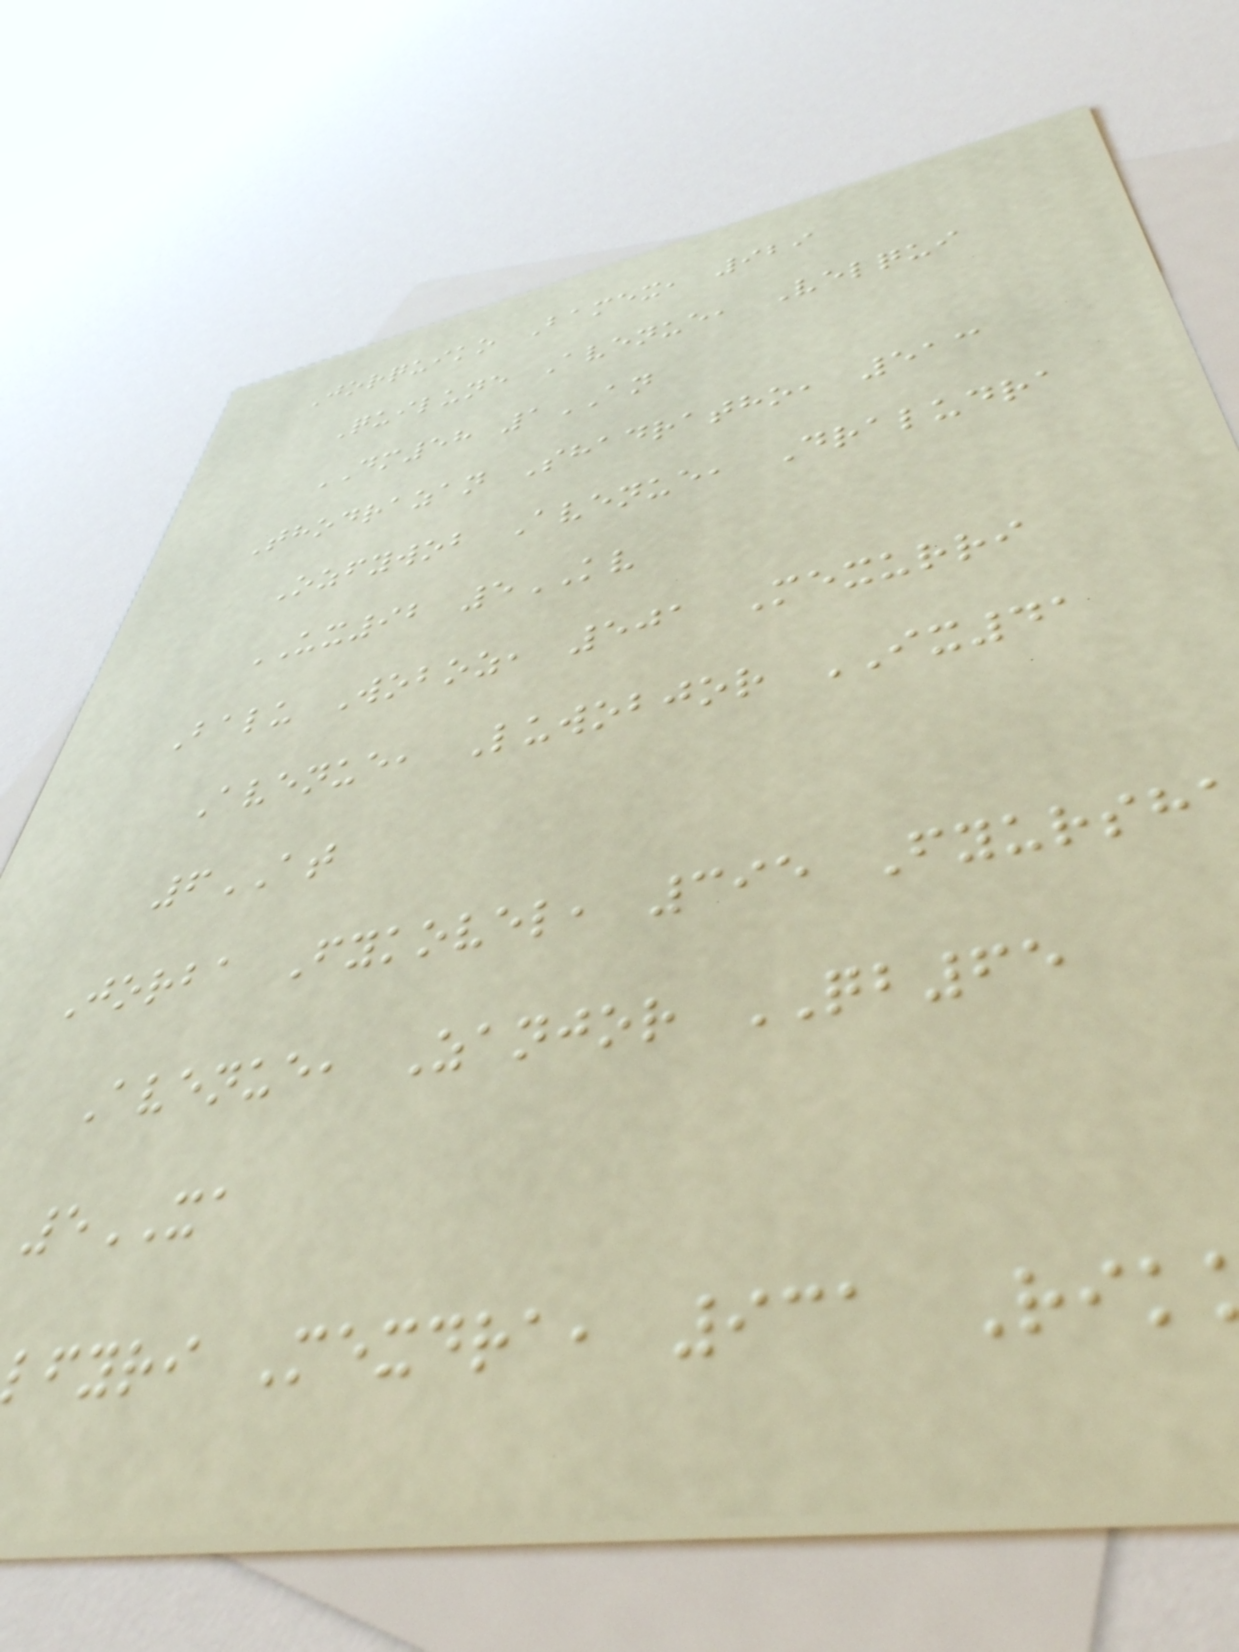Jorquiko Bamex, 929
Quilune Avenue, Velqui
DM58 1AN
Thodrazan Shadratho, 513
Ozfywob Avenue, Draludra
UX92 5KV
Balu Woboz, 501 Mexurri
Avenue, Luwobjor IX41
6AT
Jorba Fykovel, 395 Fyursh
Avenue, Zanjor QB65
5XA
fyri Mexdra, 931 Rik
